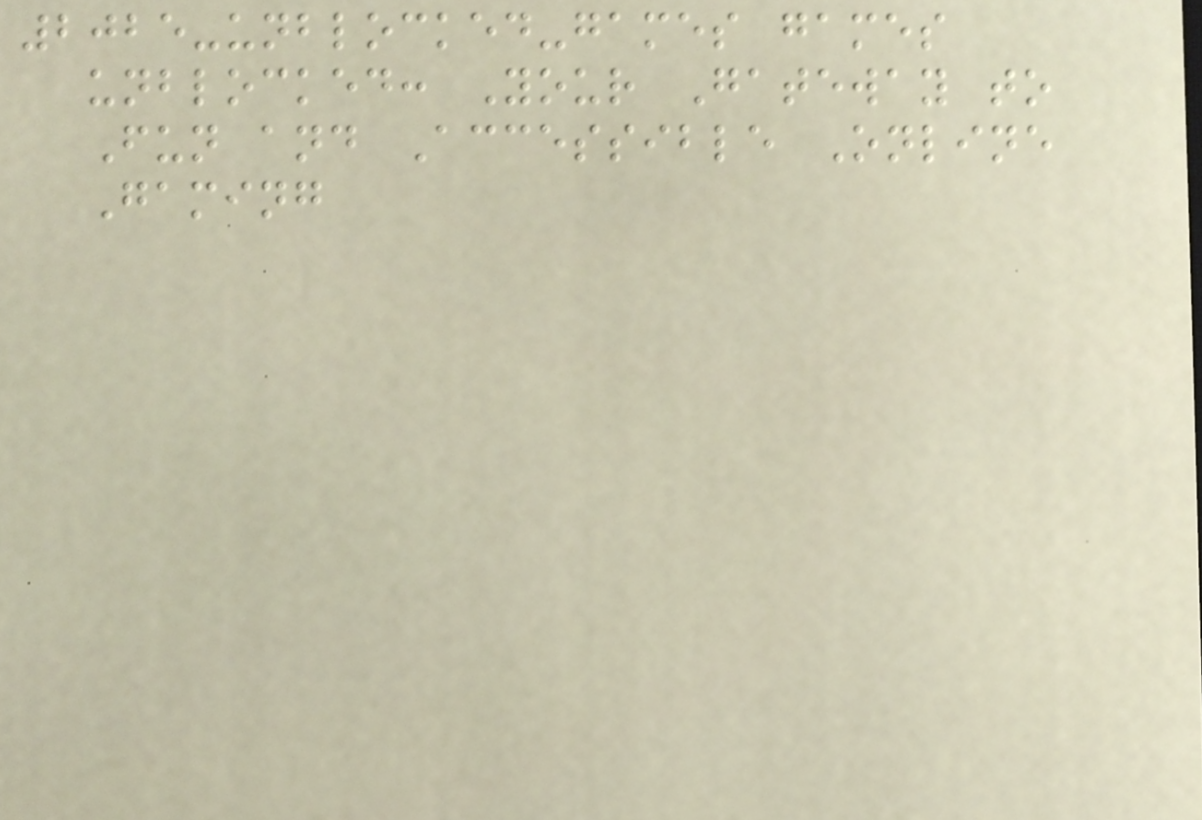2025-unblocked-games games
unblocked: Your Gateway to
Fun and Accessible Online
Gaming
